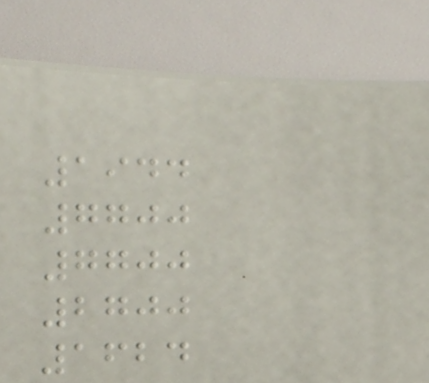1944
7700
7700
2700
1624
